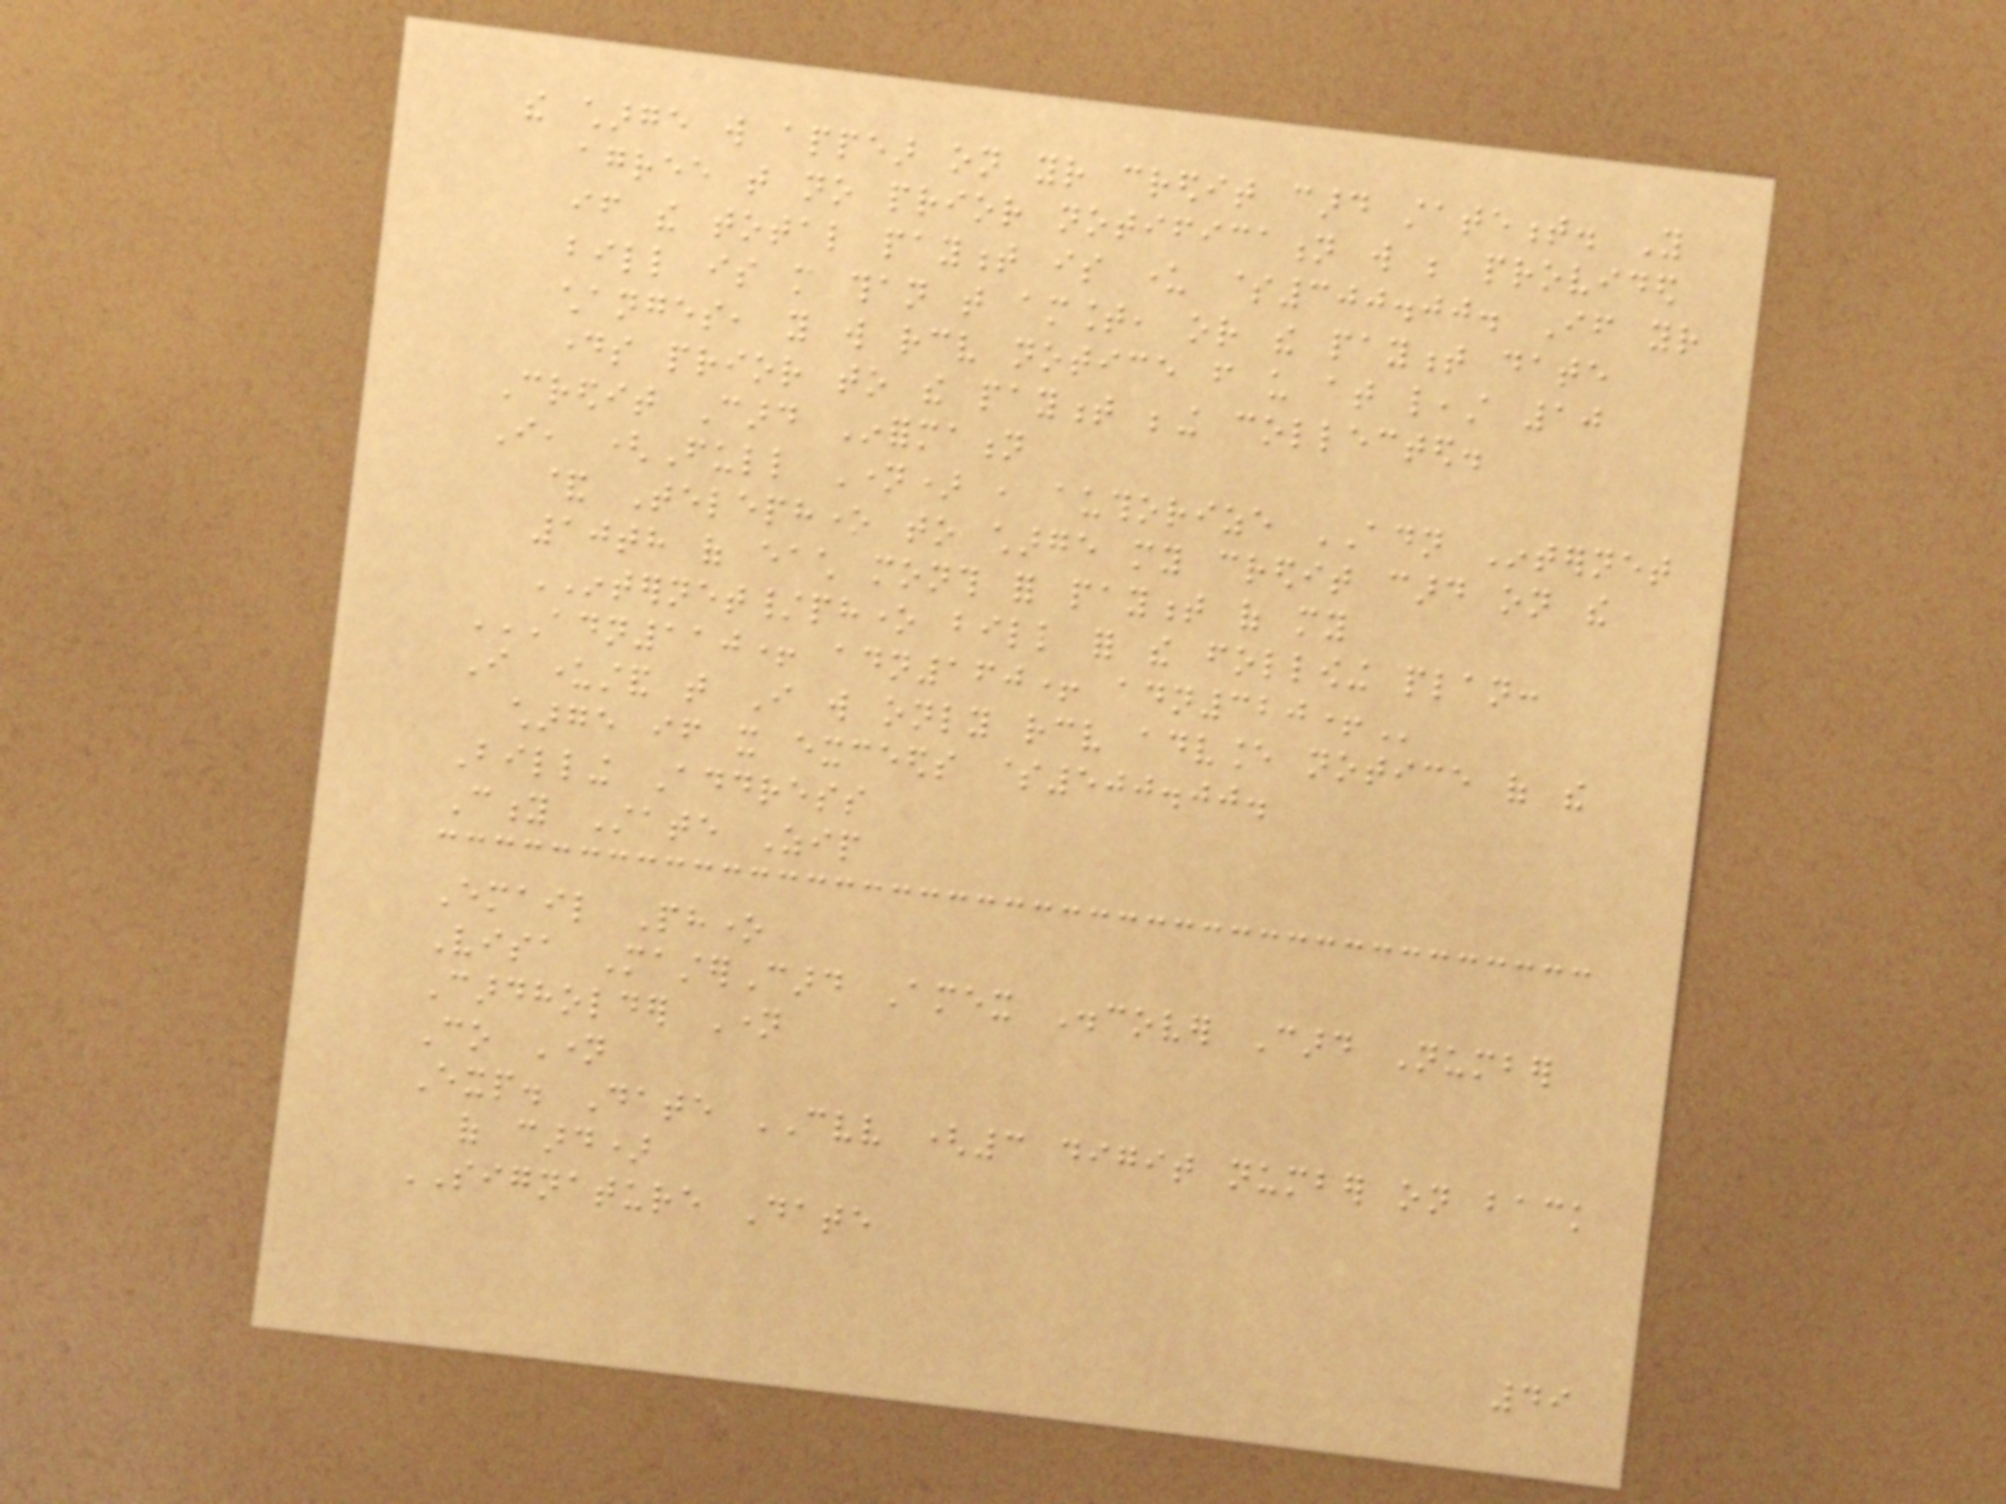the charge will appear on your credit card statement. You
agree that no prior notification will be provided
if the total payment is under $300.00. If your
bill is more than that amount, or the payment date
changes, you will receive notice from us at least 10
days prior to the payment being collected.
Credit Card Information
I, (Full Name) , authorize ADN Internet
& Telephone to charge my credit card on the
10th of each month for payment of my
INTERNET/phone bill for the following plan:
ADN110+ ADN160+ ADN320+
I understand that I will only receive advance notice of the
charge if it exceeds $500.00.
Billing Address
City State Zip
Email Phone
Visa MasterCard Amex Discover Card Number
Cardholder Name
Co Name
Exp. Date CVV (3 digit number on back
of card)
SIGNATURE Date
49
